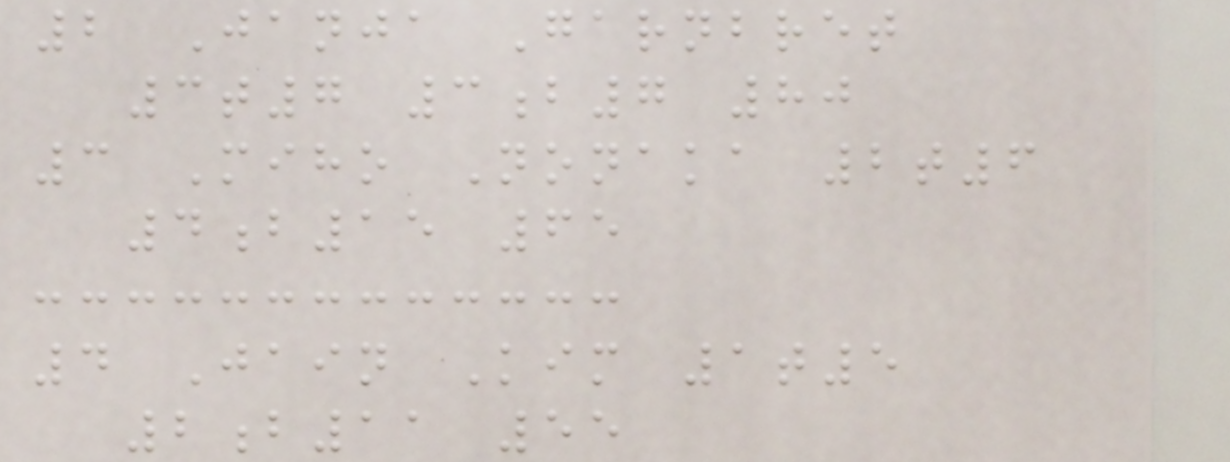2 Janja Garnbret
3t7 3b7 80
3 Miho Nonaka 2t6
4b15 65
4 Jain Kim 1t5
2b11 55
